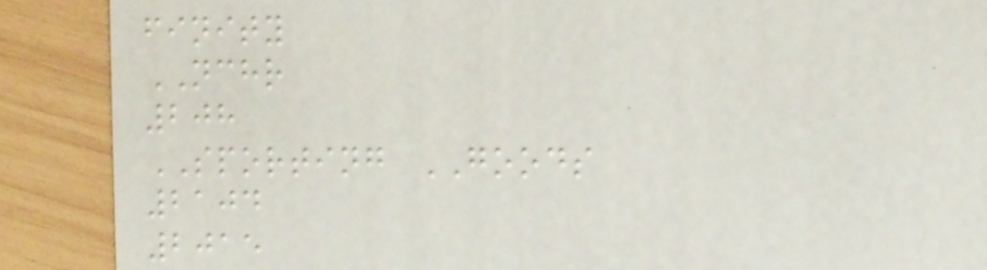finity
NCHR
208
SPORTING GOODS
2104
2015
